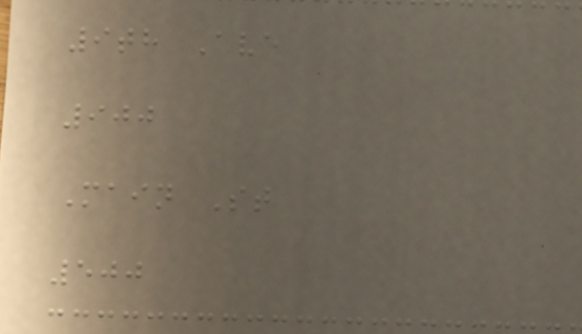9th Ave
900
Main St
500
